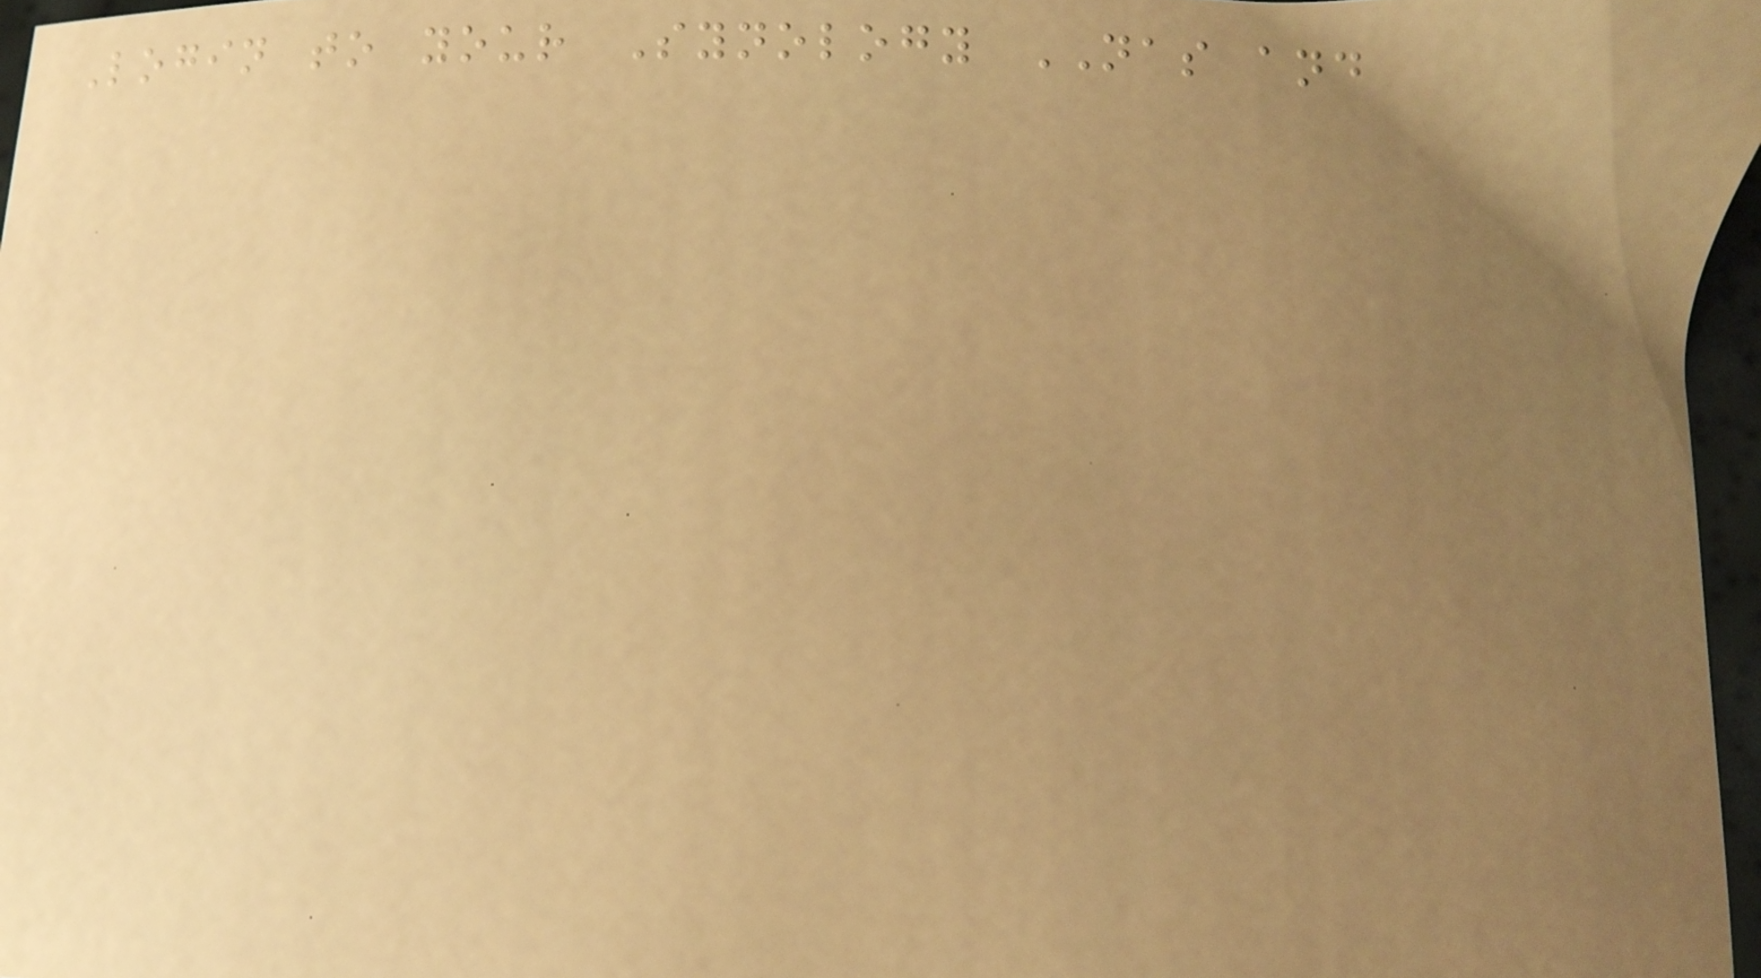Login to your Synology NAS and
